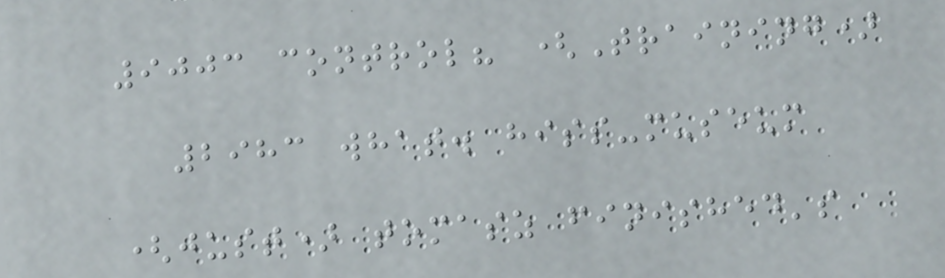9003 control? (Training)
2983 what. hiss-museum
(just) tomasz finished's
